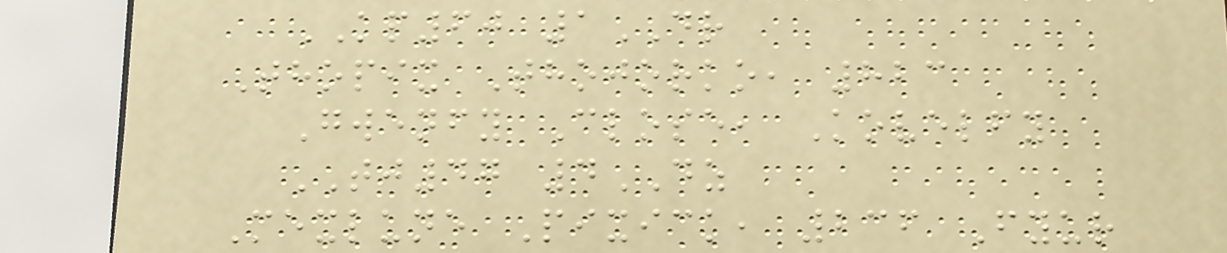KP60 1DR
Thopix Thojorko, 823
Gwenfy Close, Kovelfy
TJ47 4DZ
Mexlune Pixick, 236 Fyur
